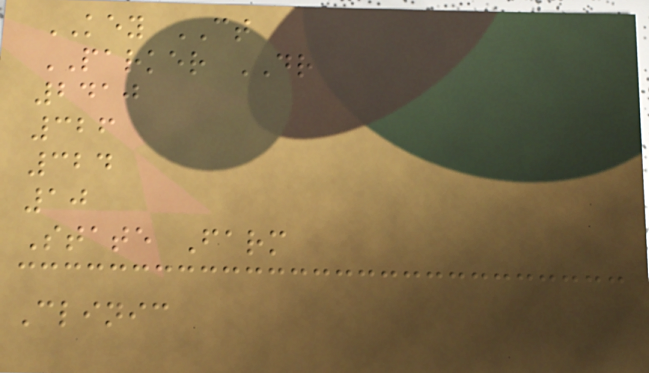KEY CT
PARKER DR
2410
326
324
10
State Farm
Clinic
